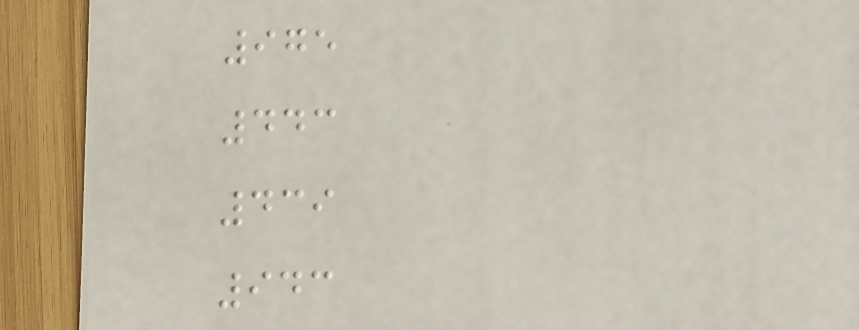975
443
439
943
